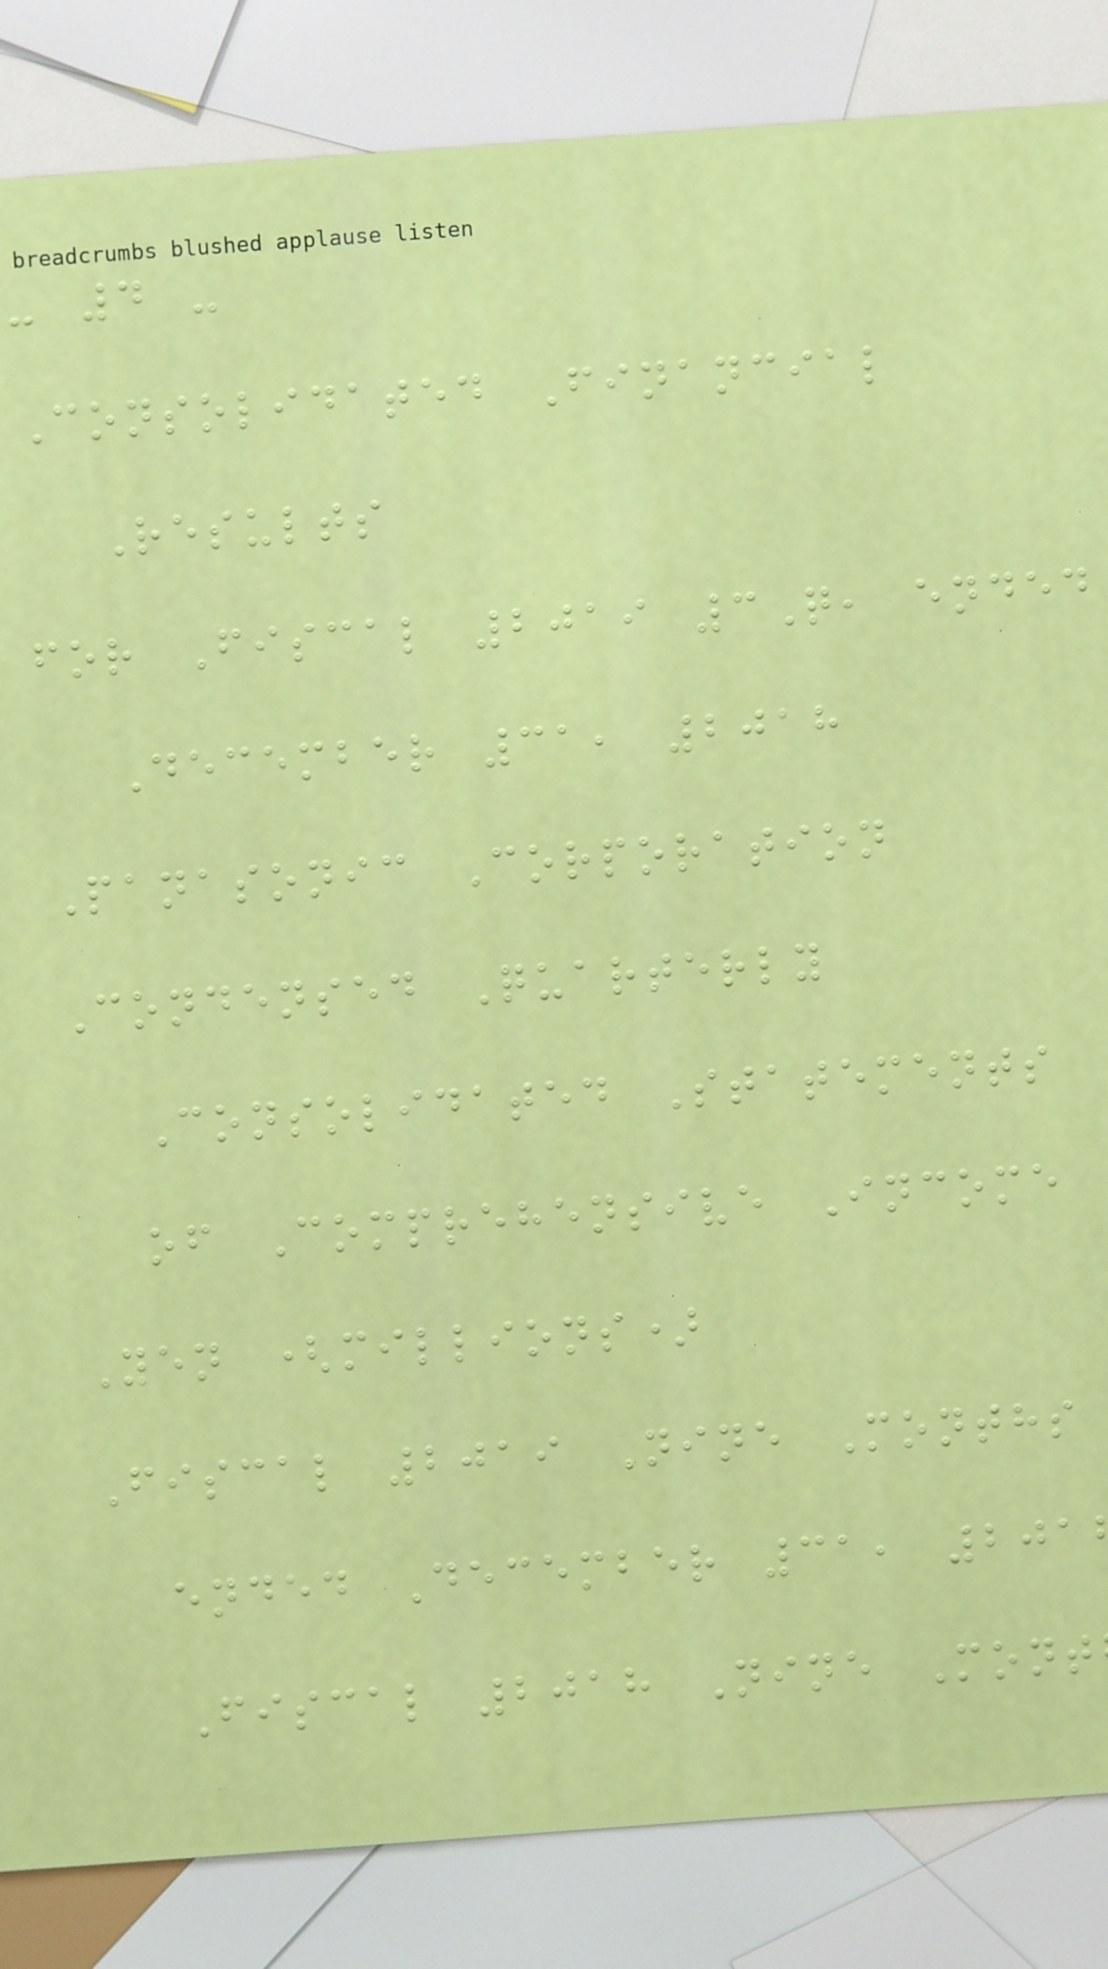- 4 -
Consolidated Financial
Results
for Fiscal 2019 3Q, ended
December 31, 2018
Panasonic Corporation
Condensed Quarterly
Consolidated Statements
of Comprehensive Income
Yen (millions)
Fiscal 2019 Nine Months
ended December 31, 201
Fiscal 2018 Nine Mont
